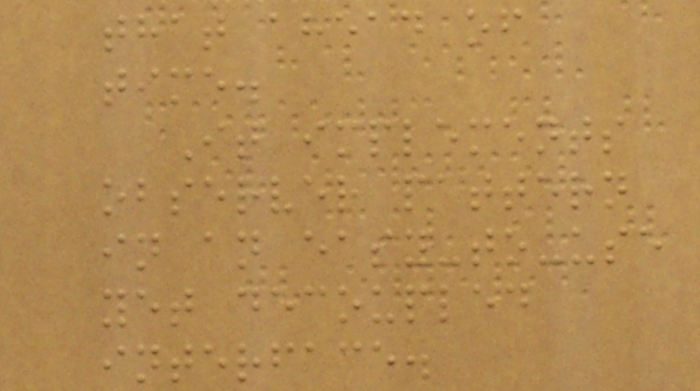that ahead of
time.
It implements
observer pattern
in an easy-to-use
yet decoupled
interface.
